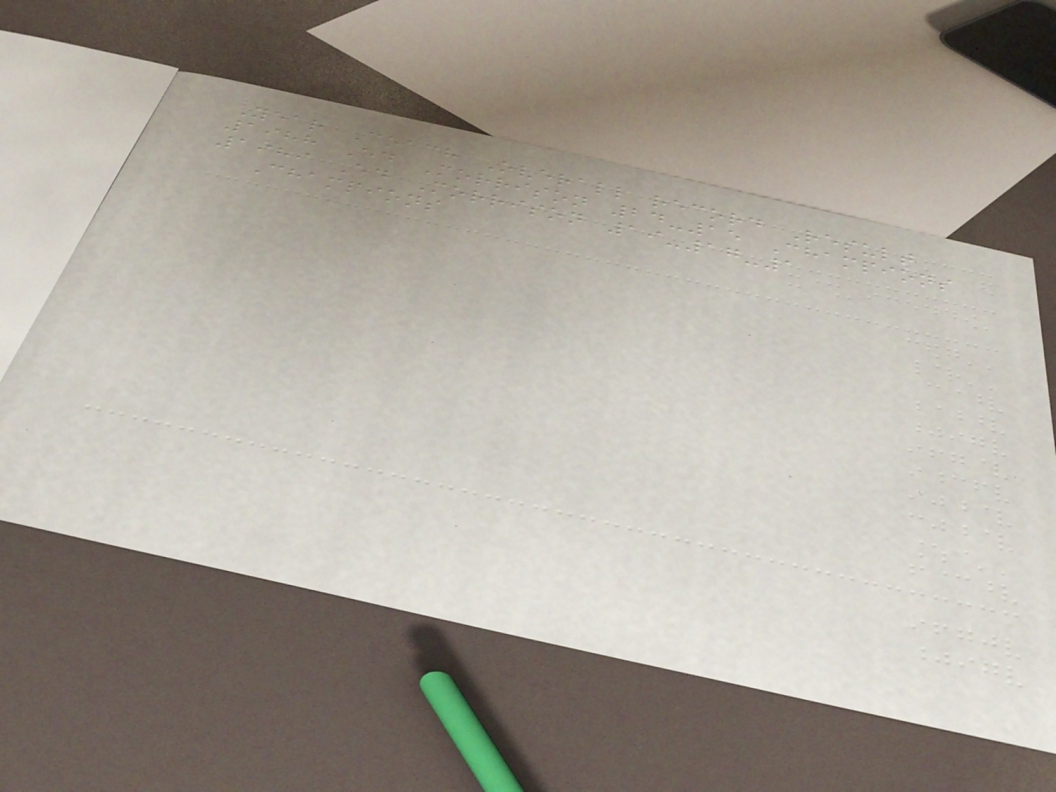Year Coach Overall record Result
1988 Ed Morrison 24-15 Champions
1989 Ed Morrison 19-17-1
Champions
